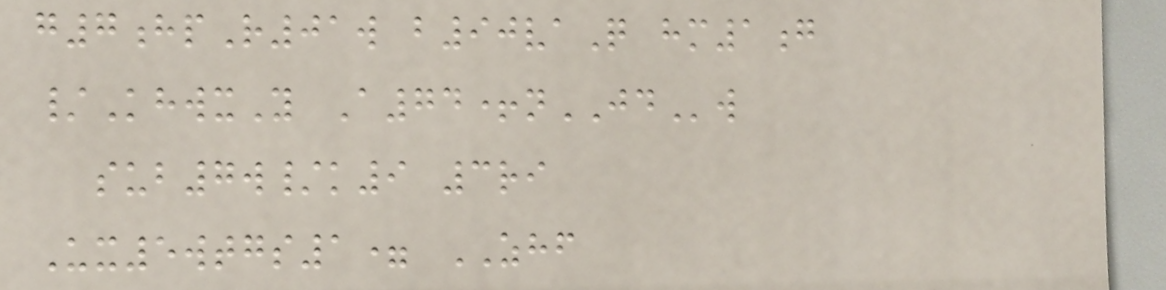g7hpR01w b90vaQ hm1g
/KhwxY A74+nJDw
sub7w/k9 3ri
Ux5wtgs1= ZHF
